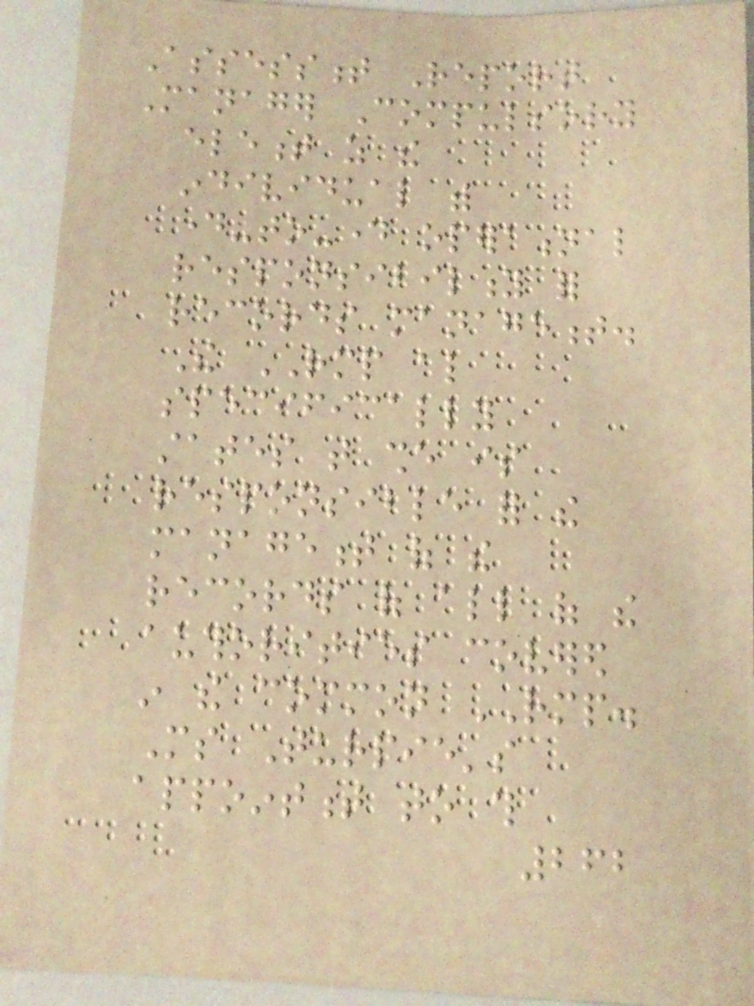Assessment Report
Manager Compulsory
element as the
individual with
day-to-day operational
responsibility for
records management.
The RMP also
specifically
states that she is
responsible for the
management of the
records of all of the
authorities covered
in the common RMP.
Ms Turpie's
appointment to this
262
